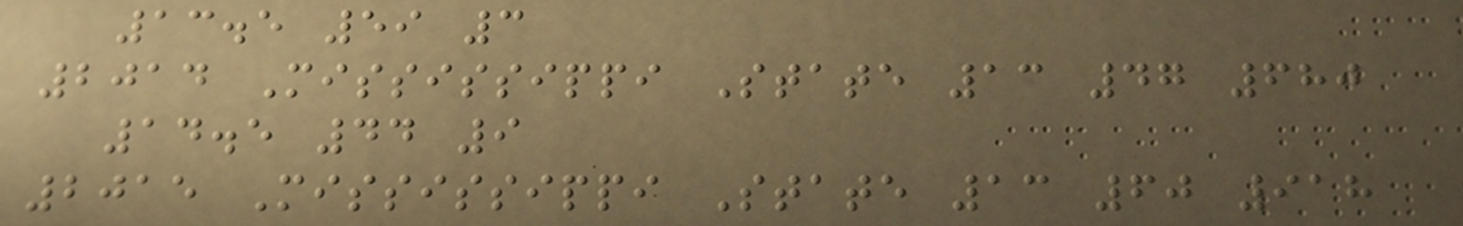13.5 59 3
2014 Mississippi State 13 47 680
14.5 44 9
2015 Mississippi State 13 60 918
